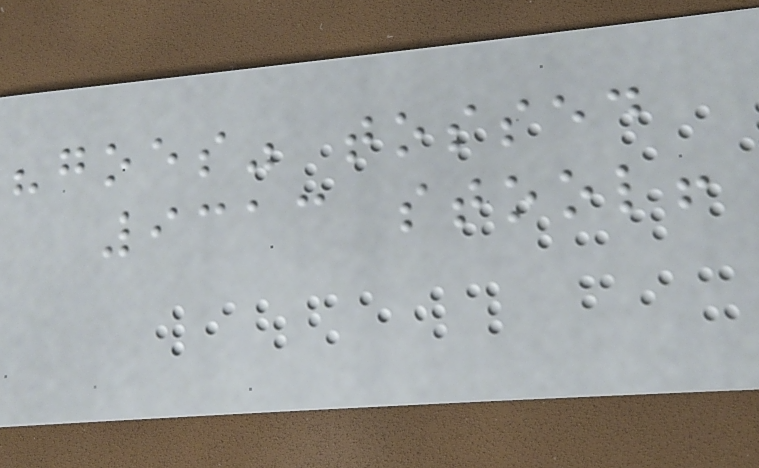"goes" tossed
9313 stool!
